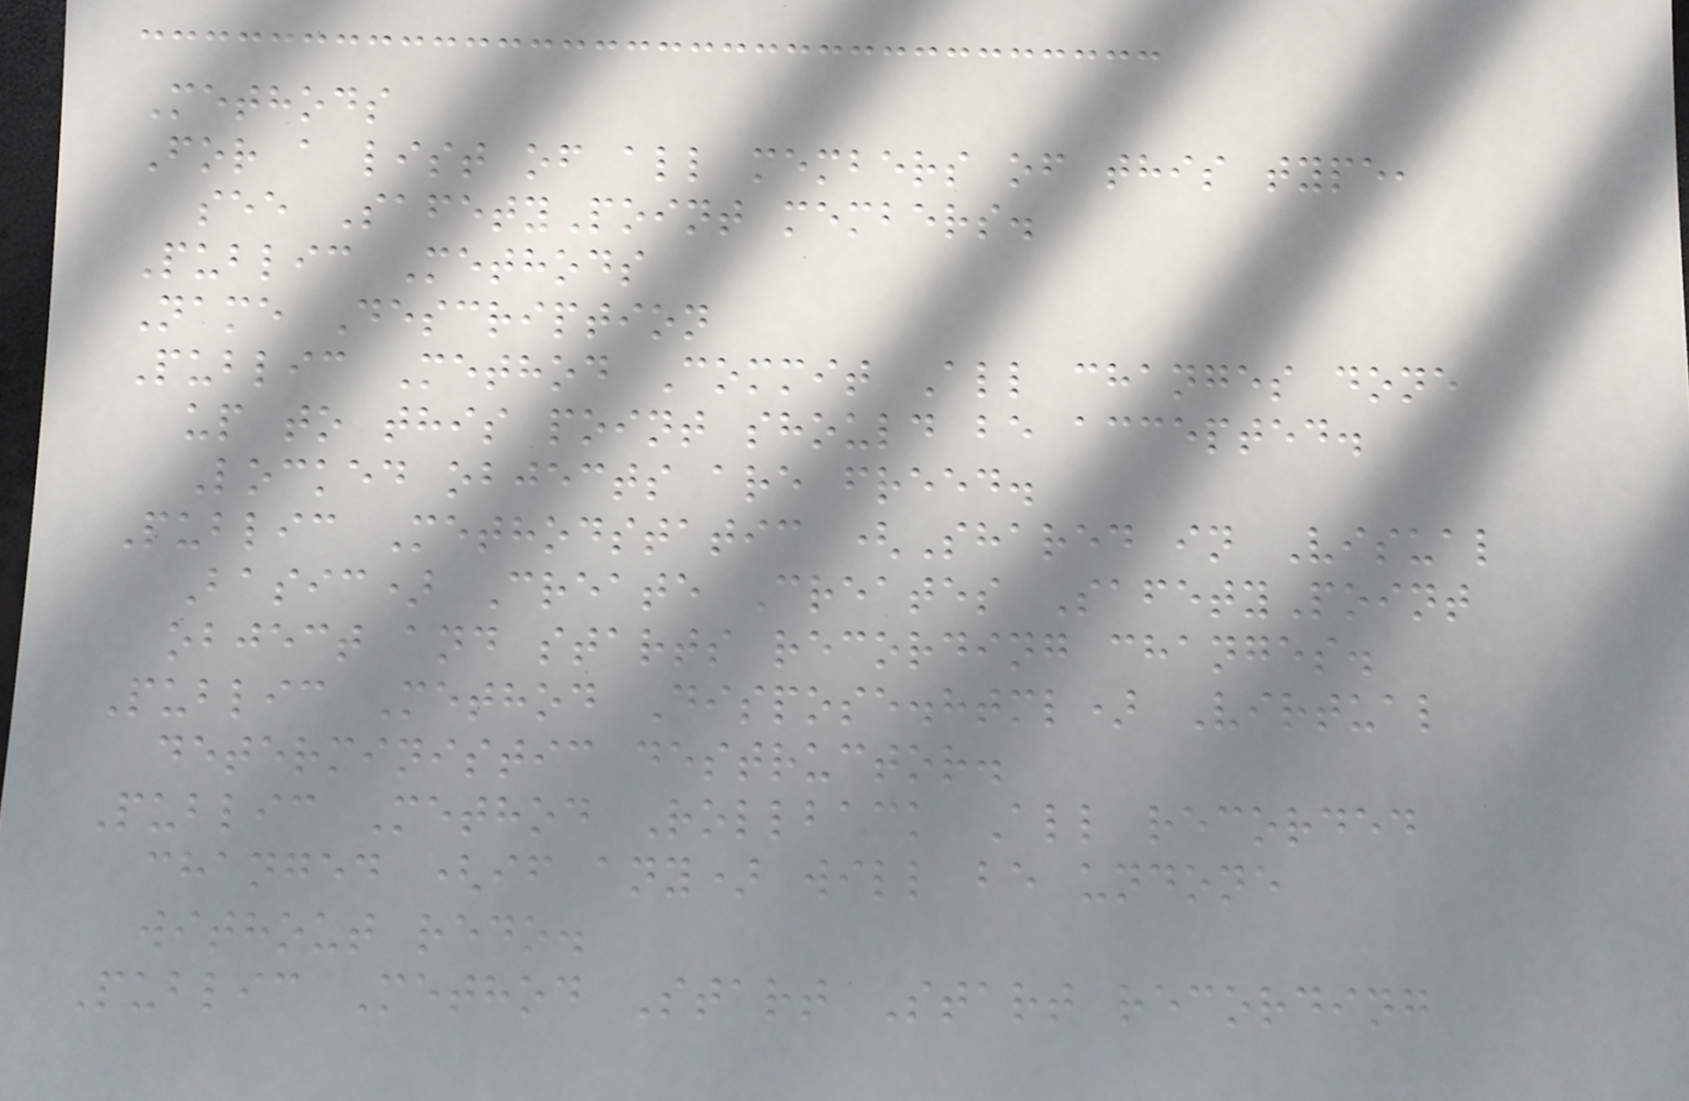Methods
For a list of all members of this type,
see SafetyPoint members.
Public Methods
Name Description
Public Method Commit All changes done
up to this point should be accepted.
Locked objects are freed.
Public Methodstatic (Shared in Visual
Basic) Create Creates SafetyPoint
object and starts recording changes.
Public Method Dispose.html) Virtual
deterministic destructor.
Public Method Rollback All recorded
changed (if any) will be undone
without redo.
Public Method Start Start recording
